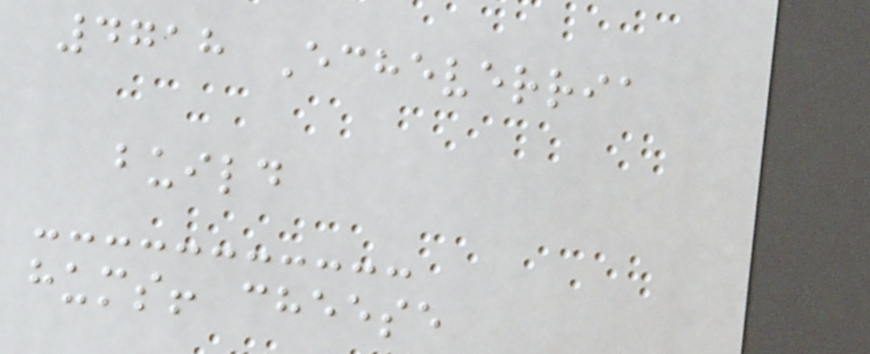4718 Echeverria
build
hums! cheese
